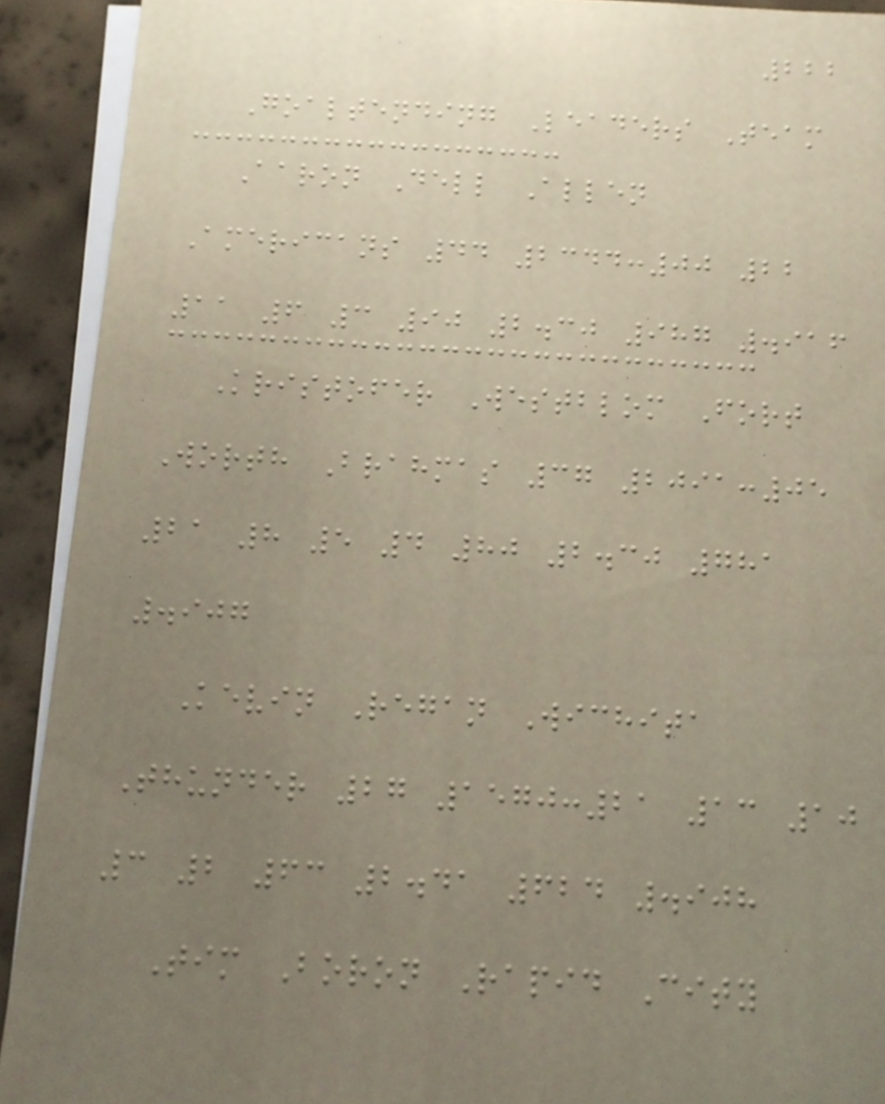222
Goaltending Leaders Team
Aaron Dell Allen
Americans 44 2344:00 22
11 6 3 90 2.30 987 .916
Kristofer Westblom Fort
Worth Brahmas 37 2091:05
21 8 5 4 80 2.30 781
.907
Kevin Regan Wichita
Thunder 27 1570:21 13 10
3 2 63 2.41 624 .908
Tim Boron Rapid City
